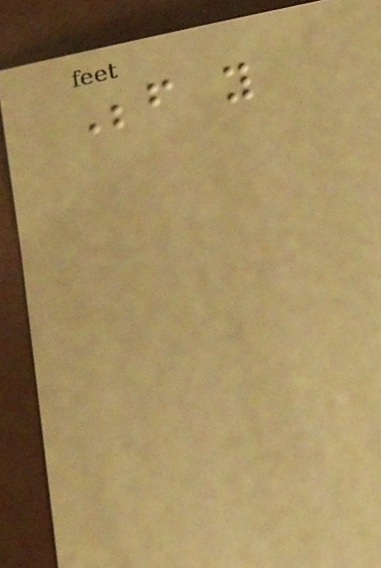Before you
